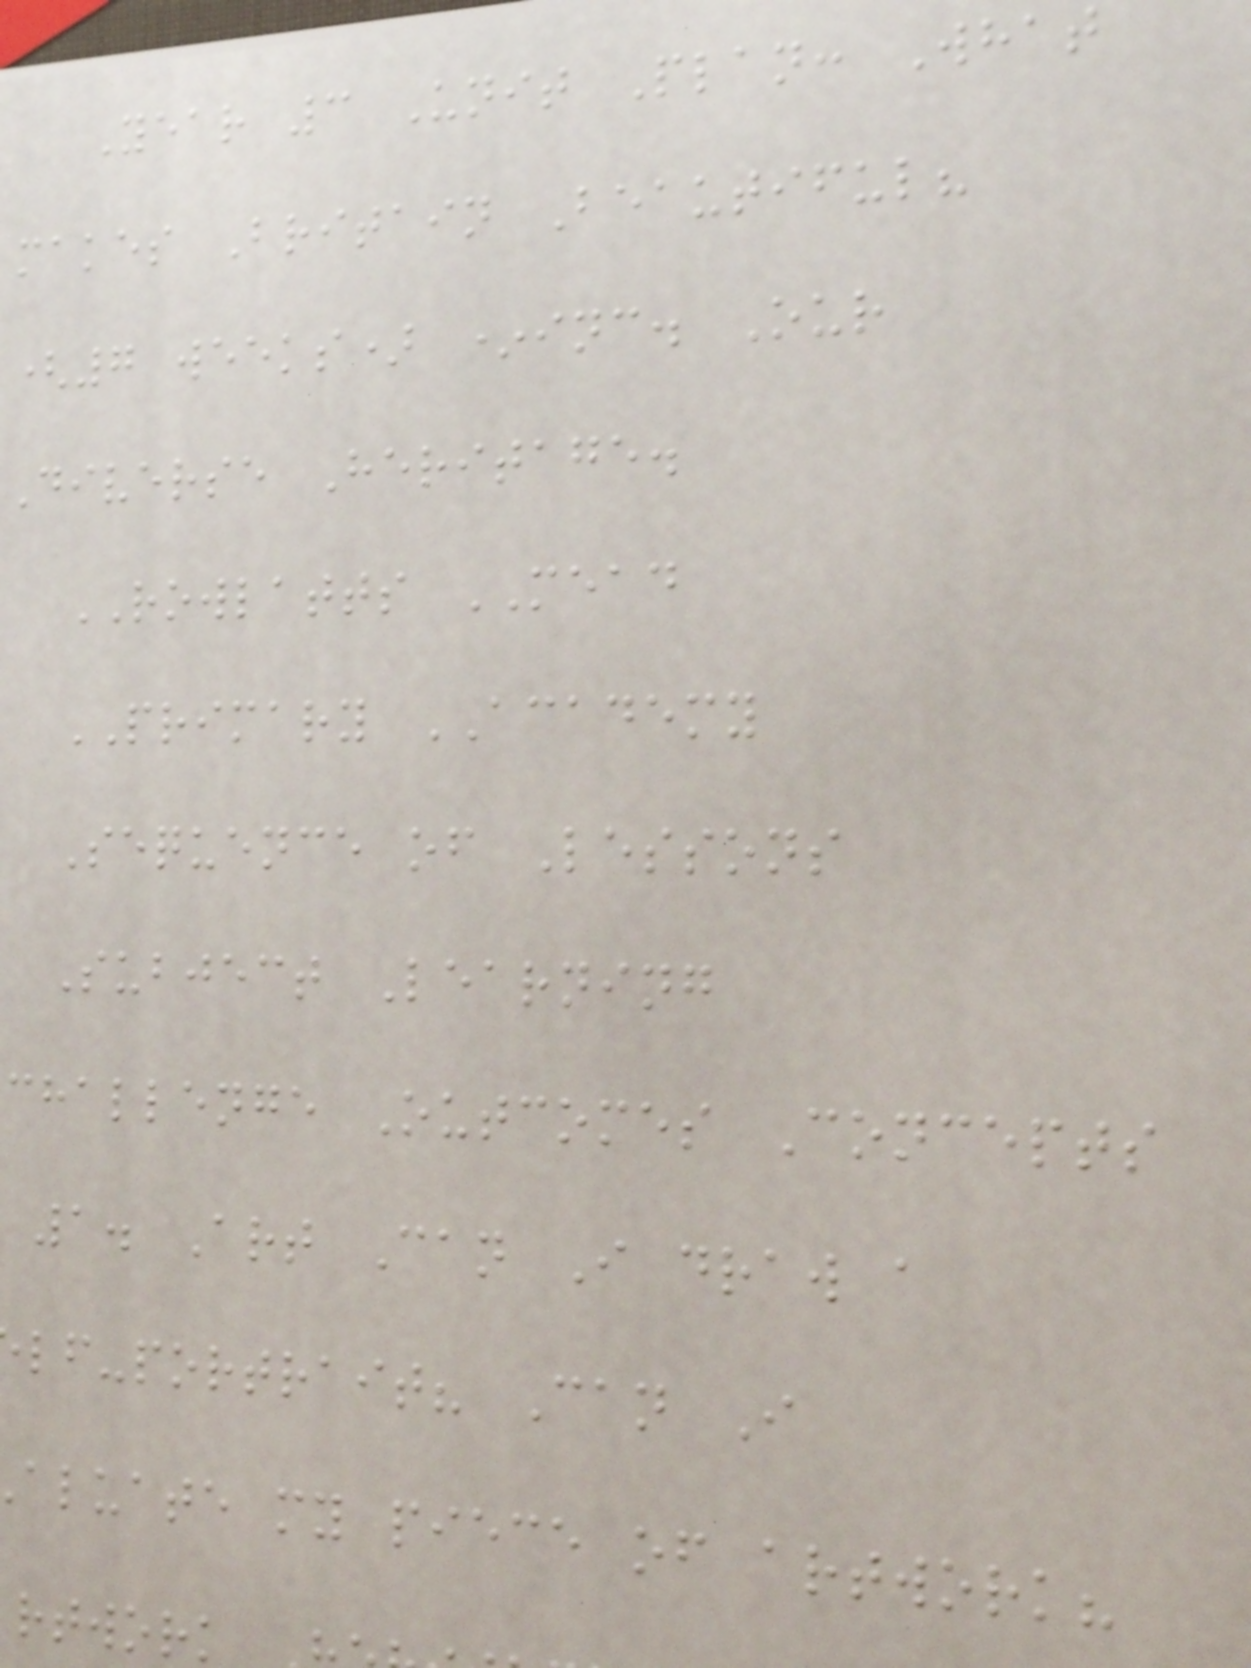Year 3 Unit Plan: What
makes Britain Beautiful?
(7 weeks) *inc. Our
Diverse Heritage.
ROWLATTS MEAD
PRIMARY ACADEMY
Sequence of Lessons
Subject Learning
challenge Outcomes Concepts
1. Art Can I draw a
lf-portrait? Can I
aluate my piece of artwork?
rtwork
